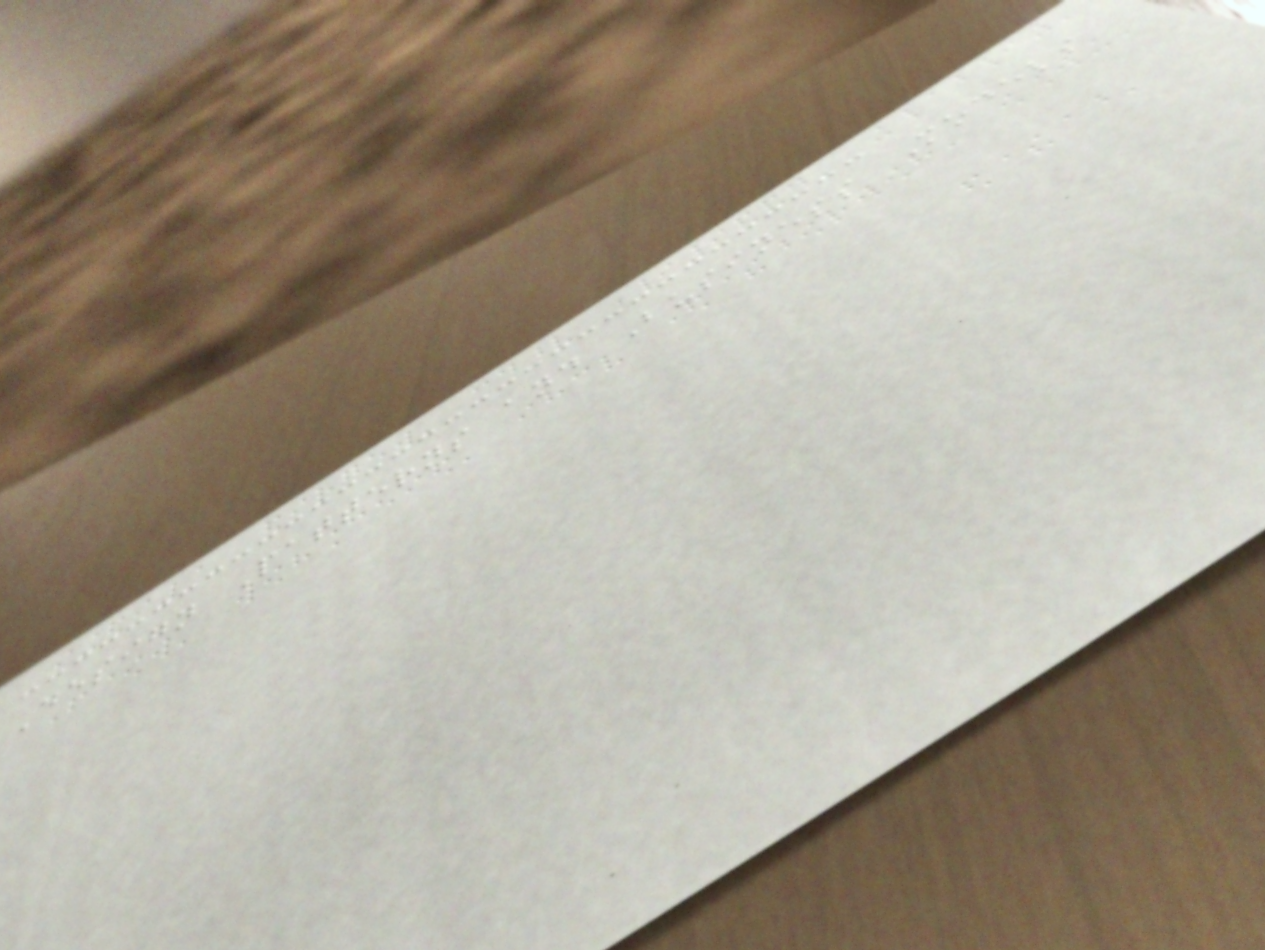Design Patterns and Business Models
